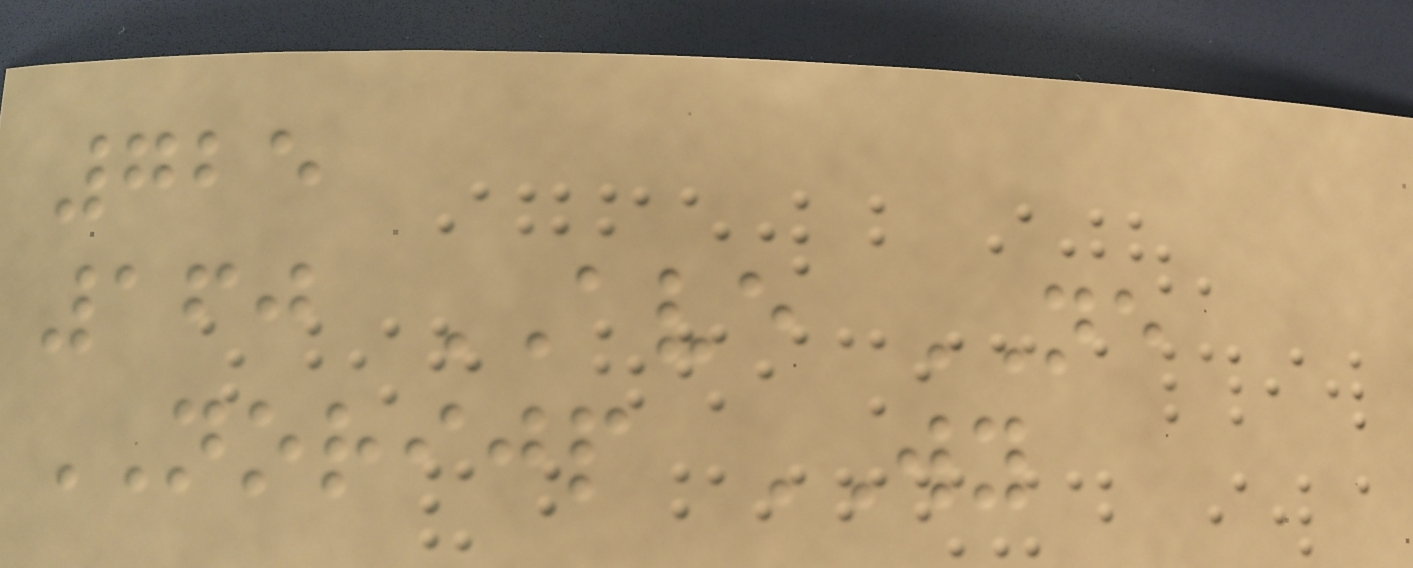725
160 AVE NE
NORIJP WY
